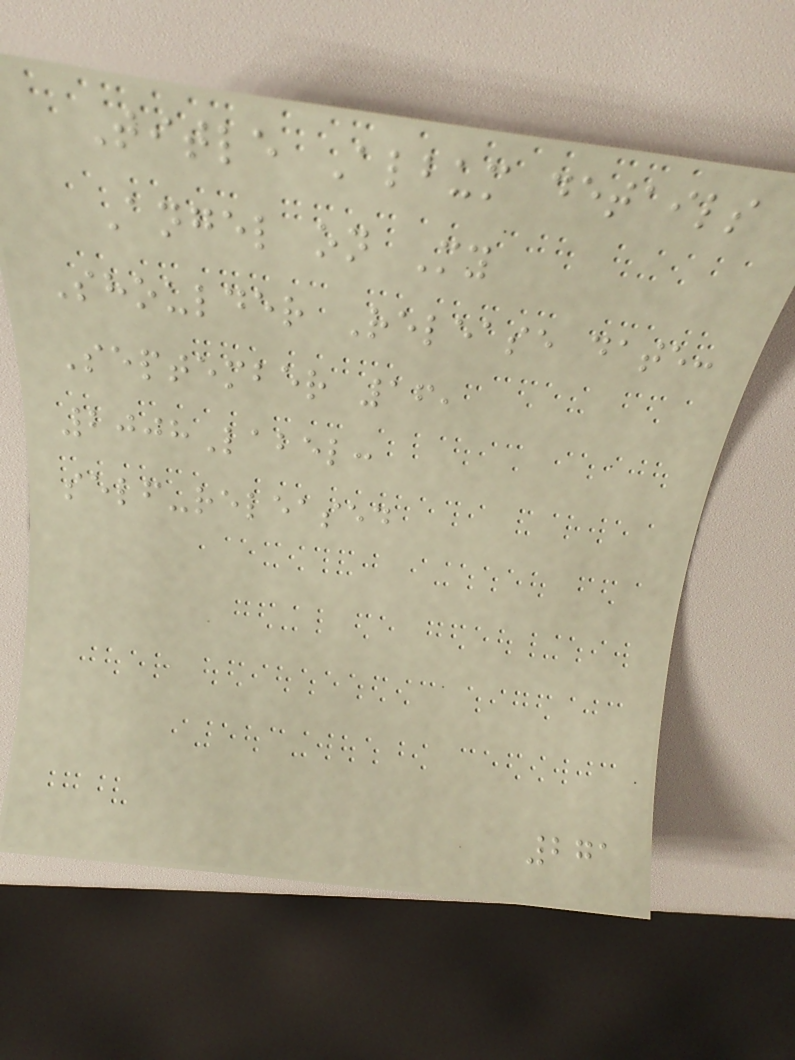Title Album details
Angel on My
Shoulder Release date:
September 16,
2008Label:
self-released
271
